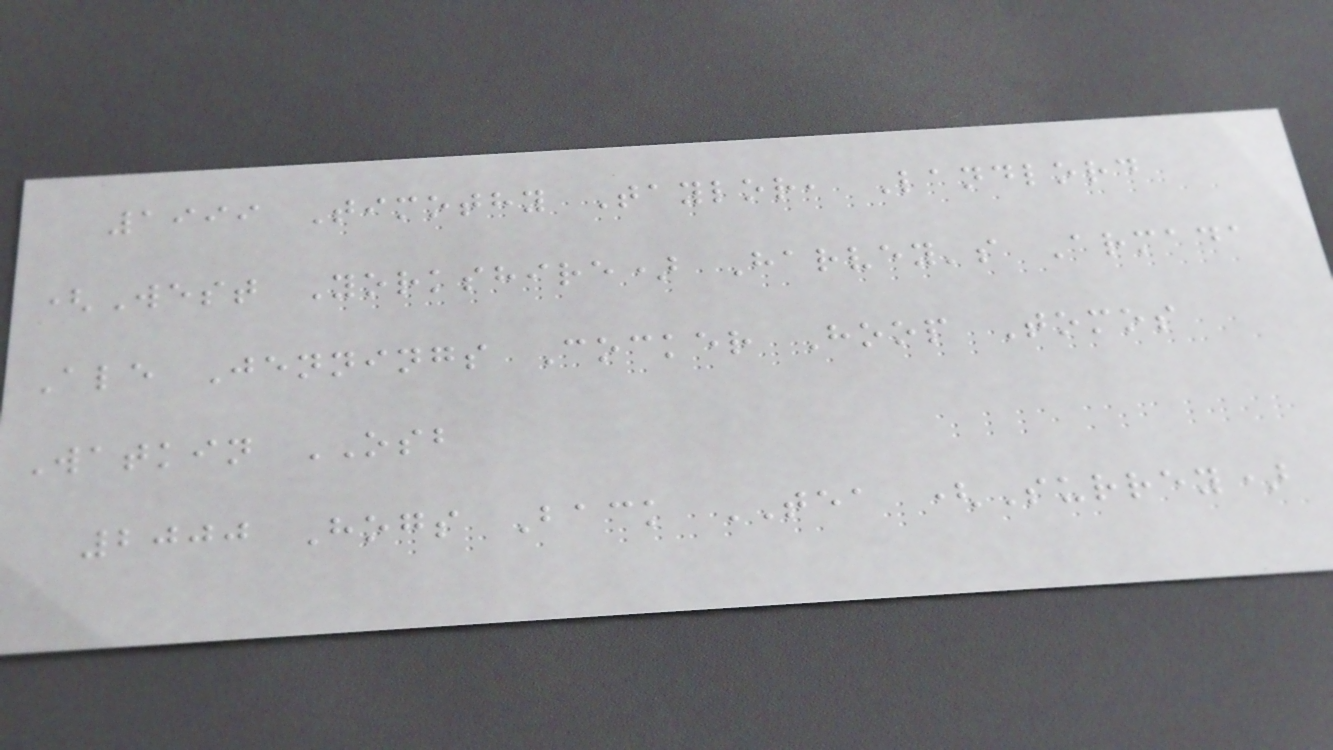1999 Timothy Taylor, Landlord
(West Yorkshire) Harvey's Armada
Ale Jennings Cocker Hoop Tomos
Watkin OSB
2000 Hogs Back TEA (Surrey)
